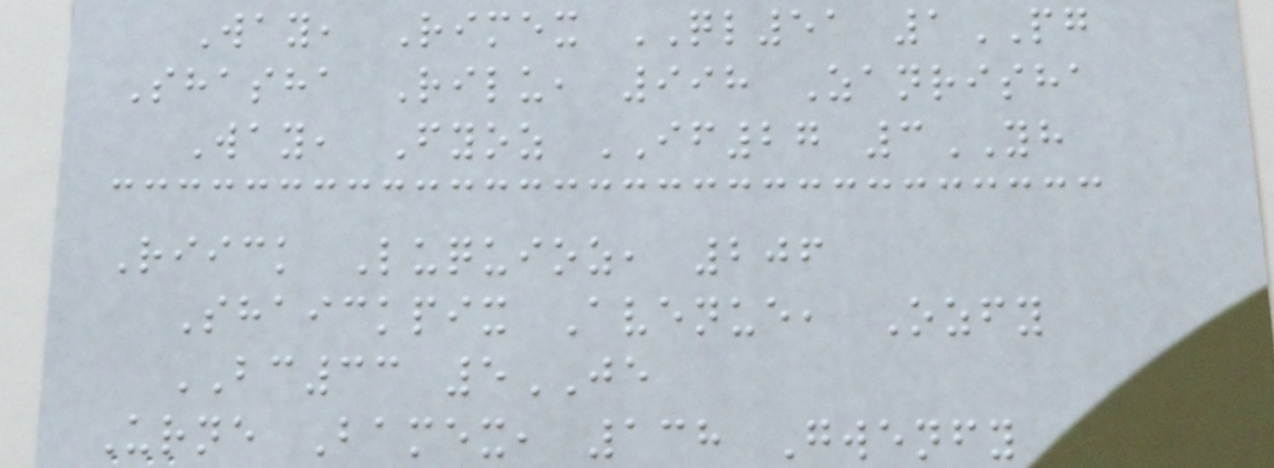Way, Rimex QL51 1PG
Shasha Rilu, 998 Zanrisha
Way, Fyoz IF27 3YH
Riick Luquioz, 206
Shaickpix Avenue, Ozfy
BC33 5JE
Urne Bamex, 138 Gwenfy
